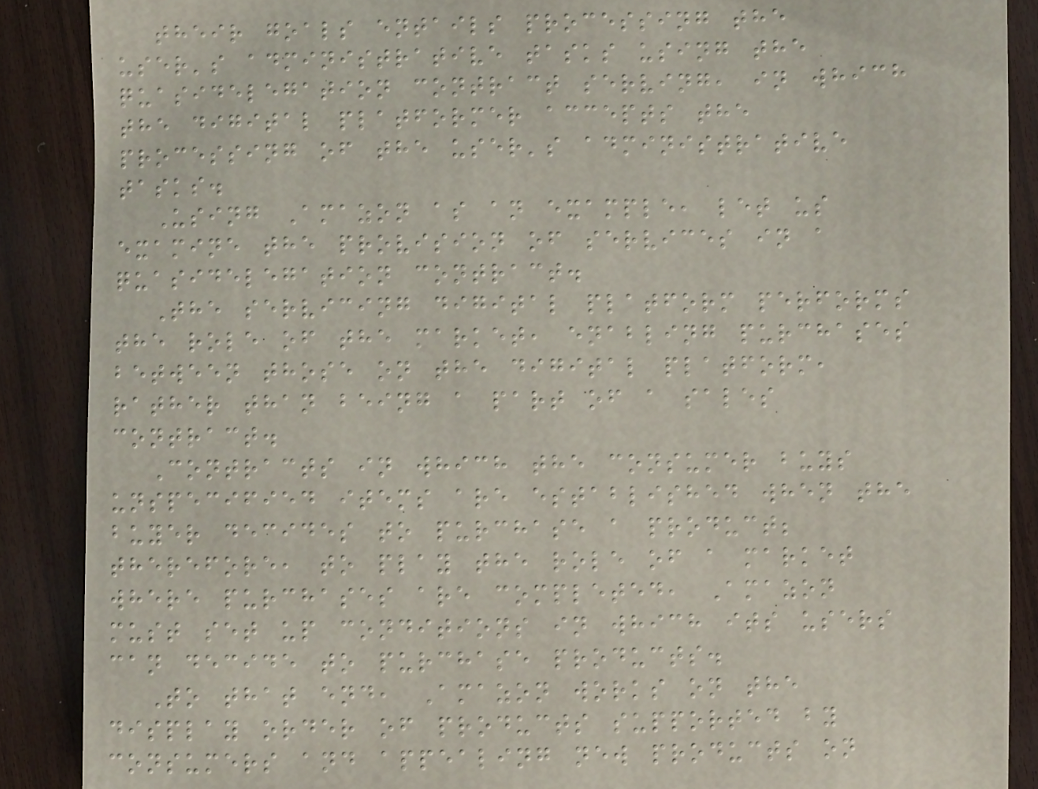their goals entails processing the
user's administrative tasks using the
quasidelegation contract serving, in which
the digital platformer accepts the
processing of the user's administrative
tasks.
Using Amazon as an example, let us
examine the provision of services in a
quasidelegation contract.
The servicing digital platform performs
the role of the market, enabling purchases
between those on the digital platform,
rather than being a part of a sales
contract.
Contracts in which the consumer buys
unspecified items are established when the
buyer decides to purchase a product;
therefore, to play the role of a market
where purchases are completed, Amazon
must set up conditions in which its users
can decide to purchase products.
To that end, Amazon works on the
display order of products supported by
consumers and appealing new products on
